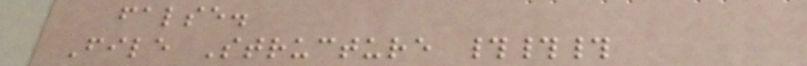false.
File Structure ###
